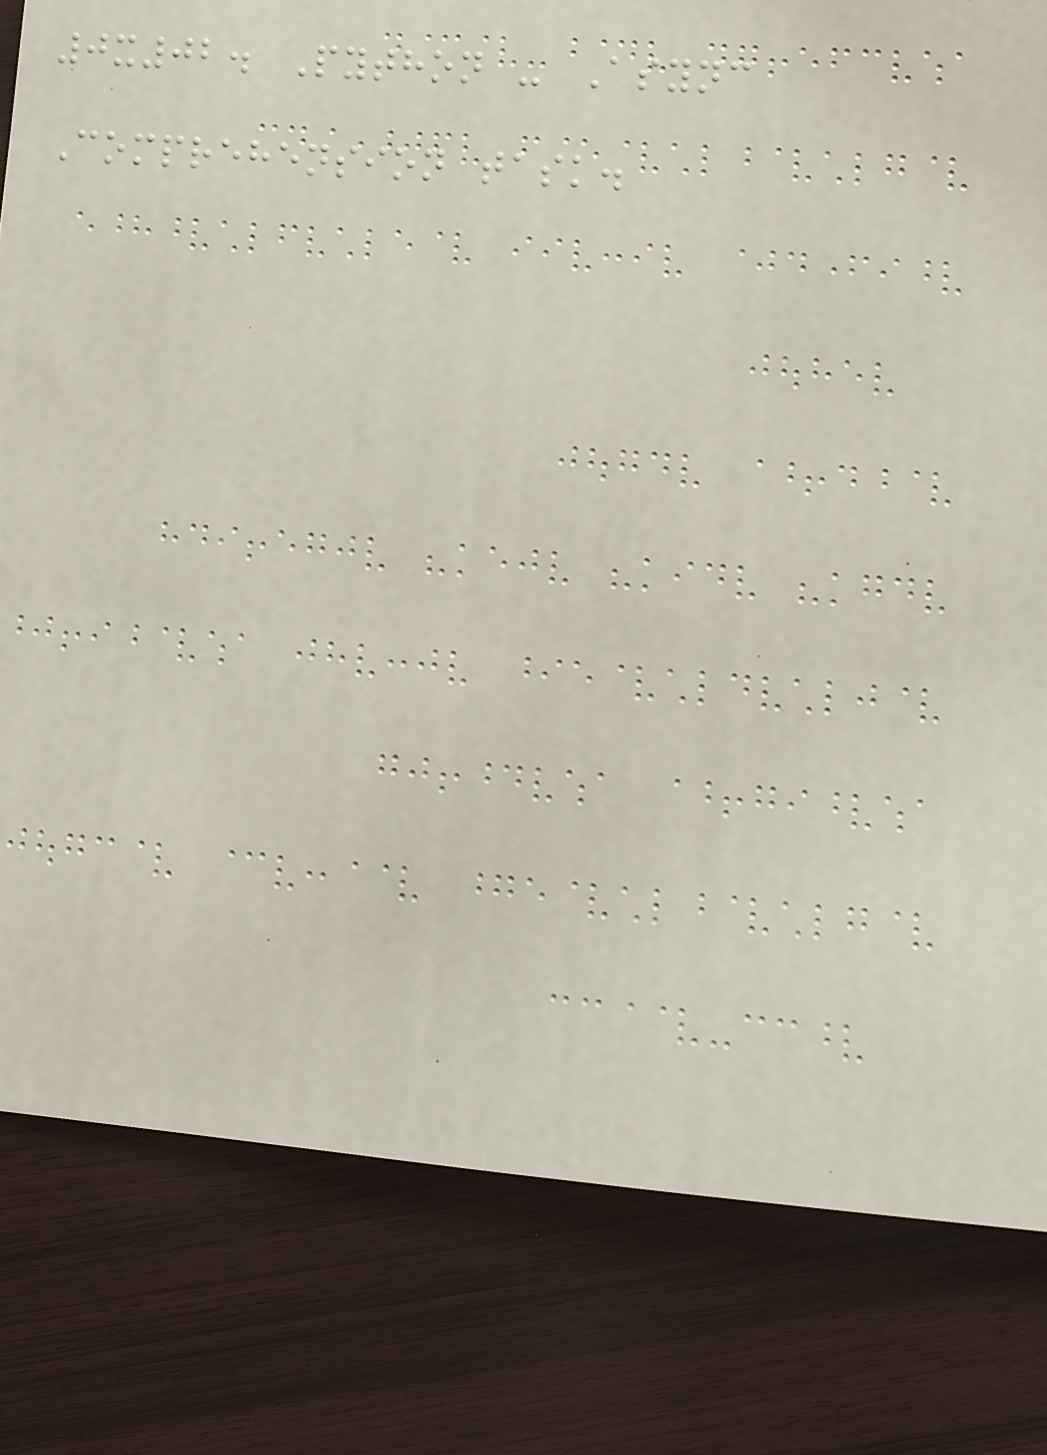0x02. Python - Async
Comprehension task.
